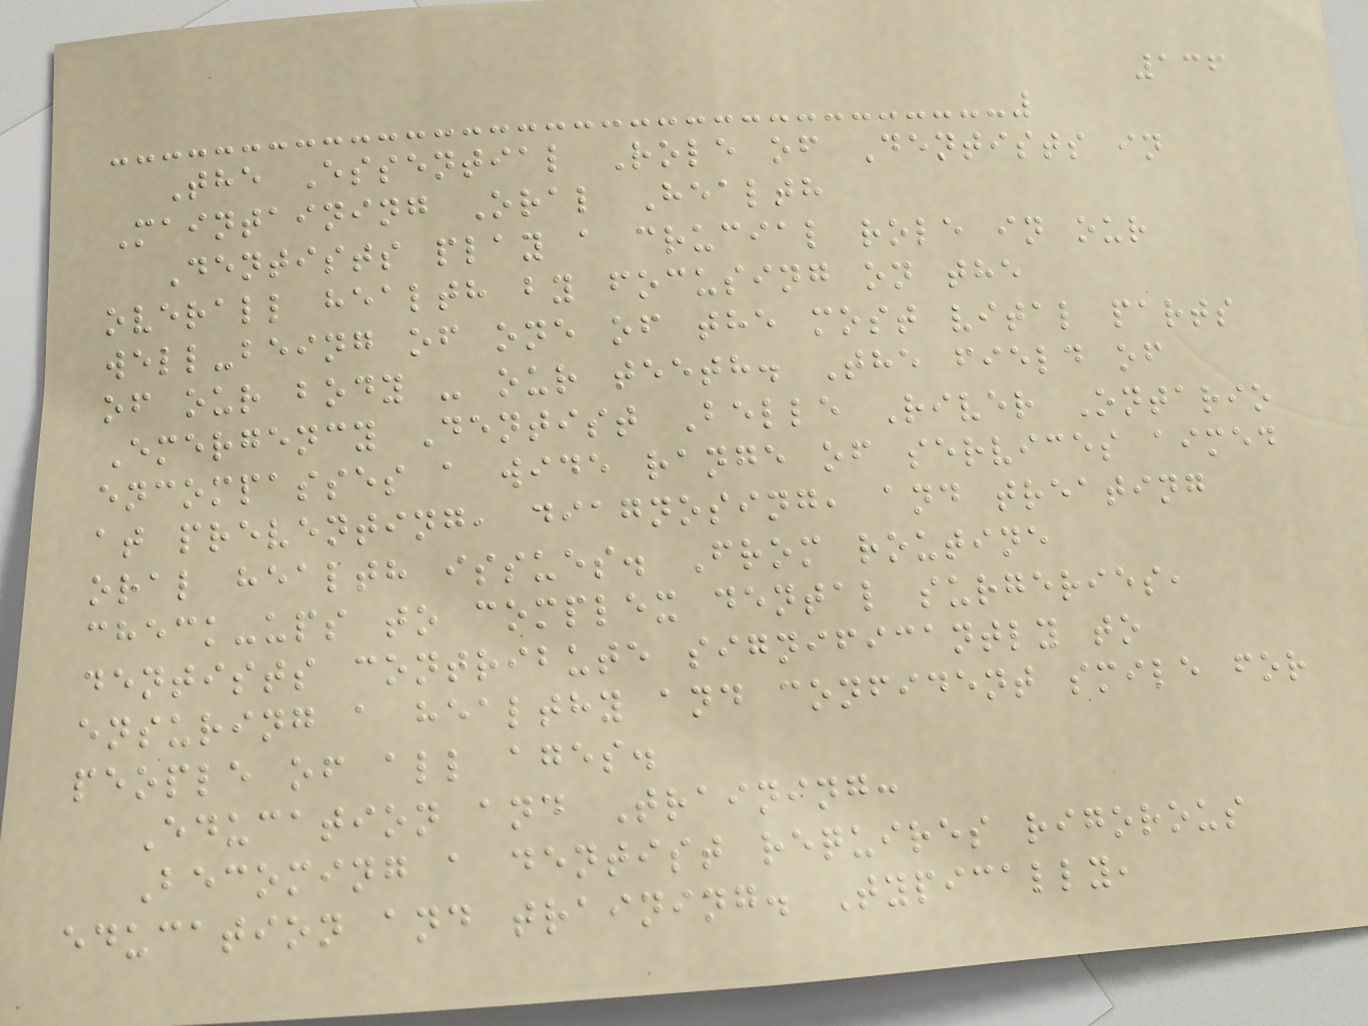136
The Essential Role of Dentists in
Maintaining Oral Health
Dentists play a crucial role in our
overall health by focusing on the
well-being of one of the most vital parts
of our body - our teeth. The field of
Emergency Dentist Belle River Ontario
encompasses a wide range of services aimed
at preventing, diagnosing, and treating
oral health issues. From routine
check-ups to complex dental surgeries,
dentists contribute significantly to
ensuring a healthy and confident smile for
people of all ages.
Education and Training:
Becoming a dentist requires rigorous
education and training. Typically,
